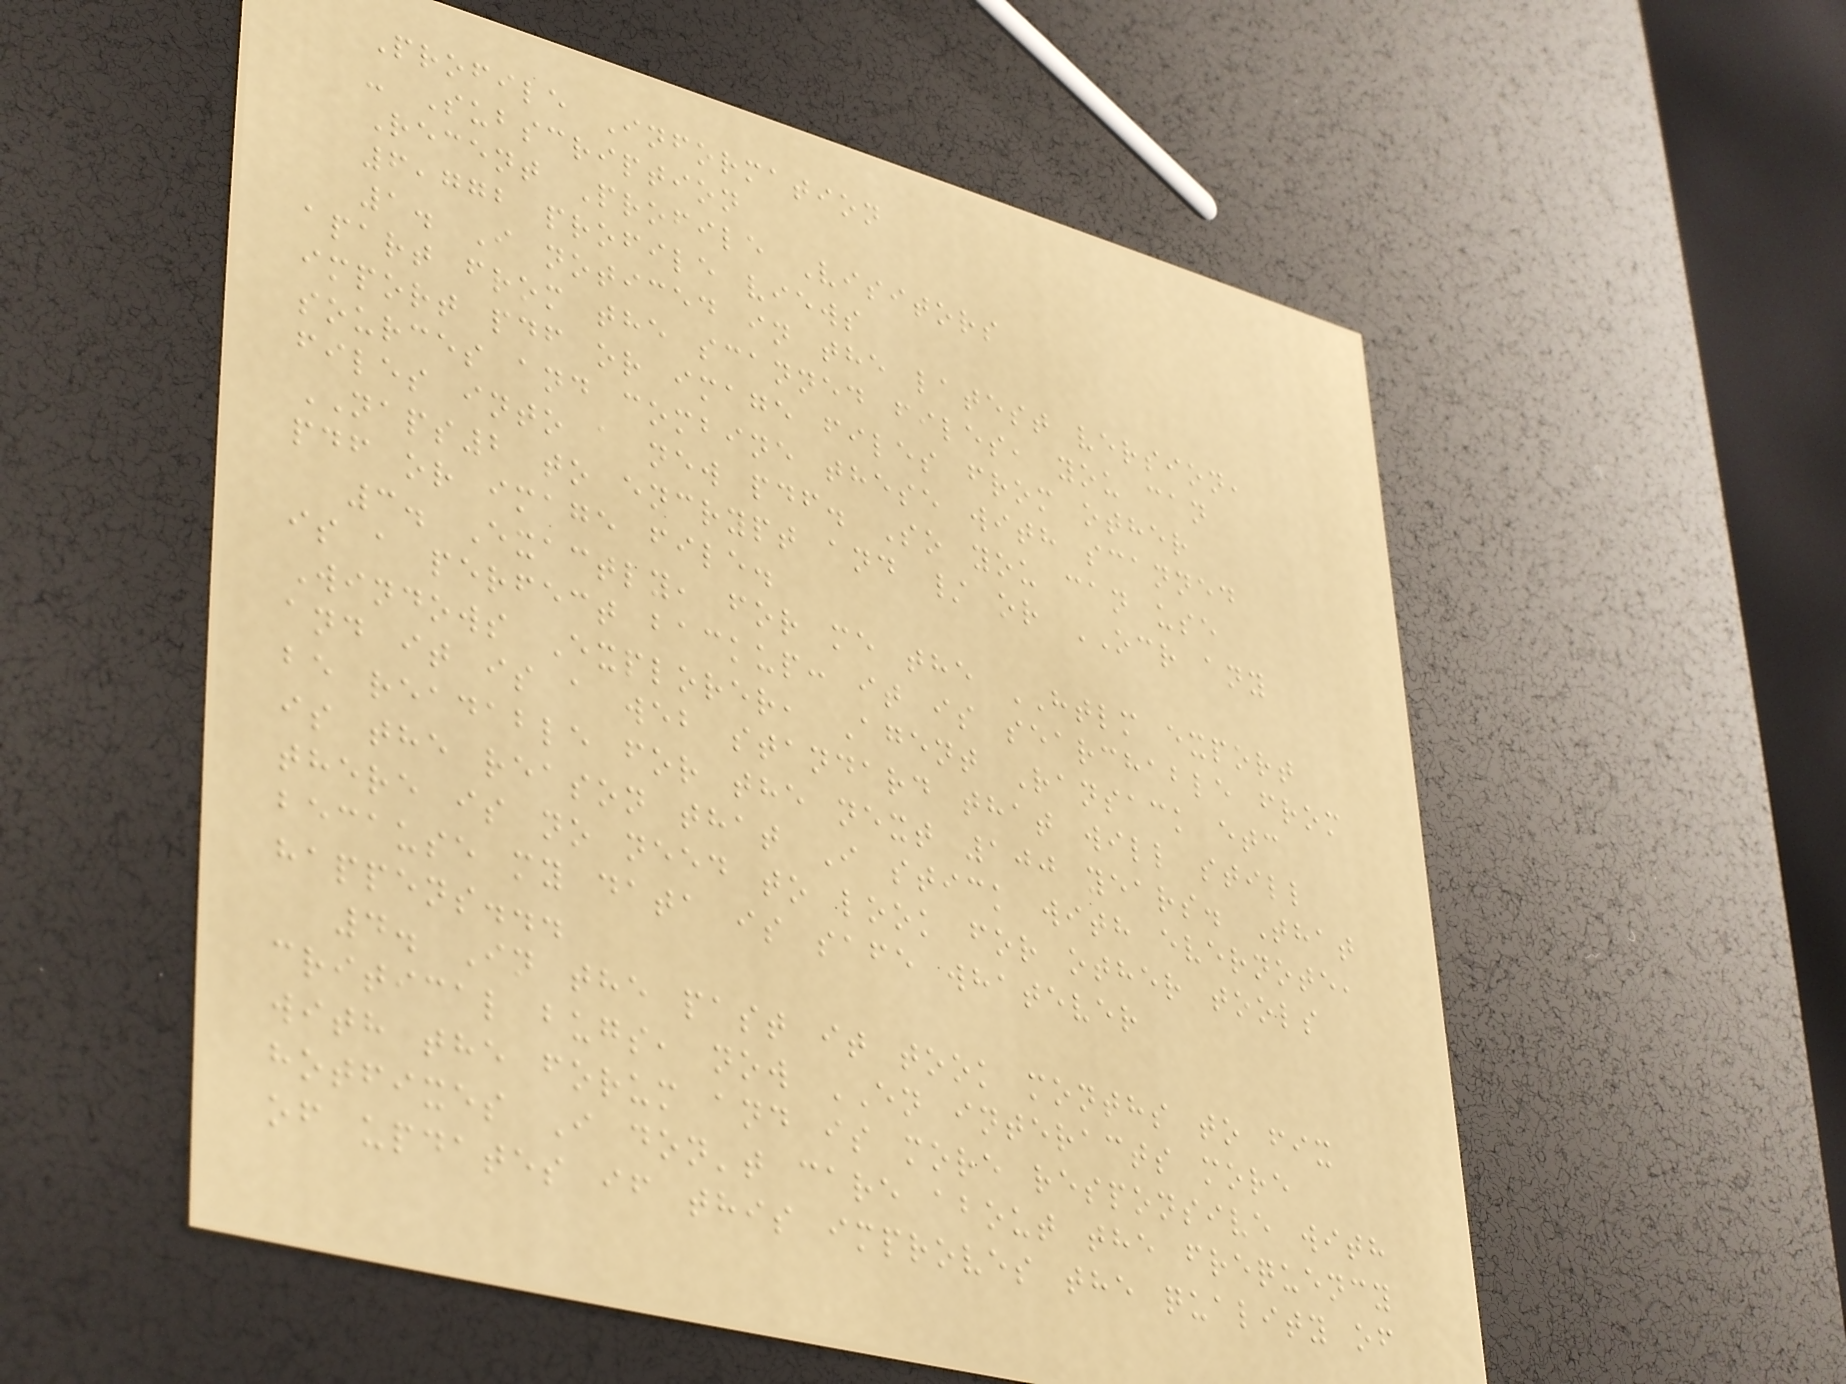Profile Information
- Subscription
Recent Profile Visitors
6,772 profile views
1. I noticed in the latest version,
apart from the scanned files, you can
import pdf or image files from other
sources and combine these with scanned
files into a new pdf. So you can use
NAPS2 to encrypt and / or OCR any
pdf or image file.
3. Exactly, for me the HTLM export
is a perfect backup: it is searchable from
Windows Explorer, Agent Ransack etc
and it is a web standard that will still
be readable for the next 100 years. That
is the reason that I stick with evernote,
there is no need to look for other tools
because my data is safe whatever
happens...
4. In the past it took months to fix
critical bugs, now EN interacts more
with the forum and is more responsive with
hotfixes I don't care about the frequency
of updates if this improves the quality of
